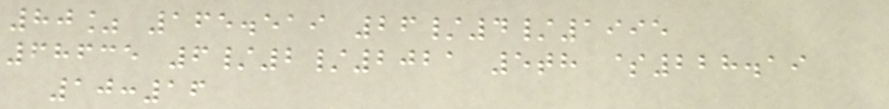80% 165.519 26/4/1995
68635 6/2/2021 5th $228.19
10:16
